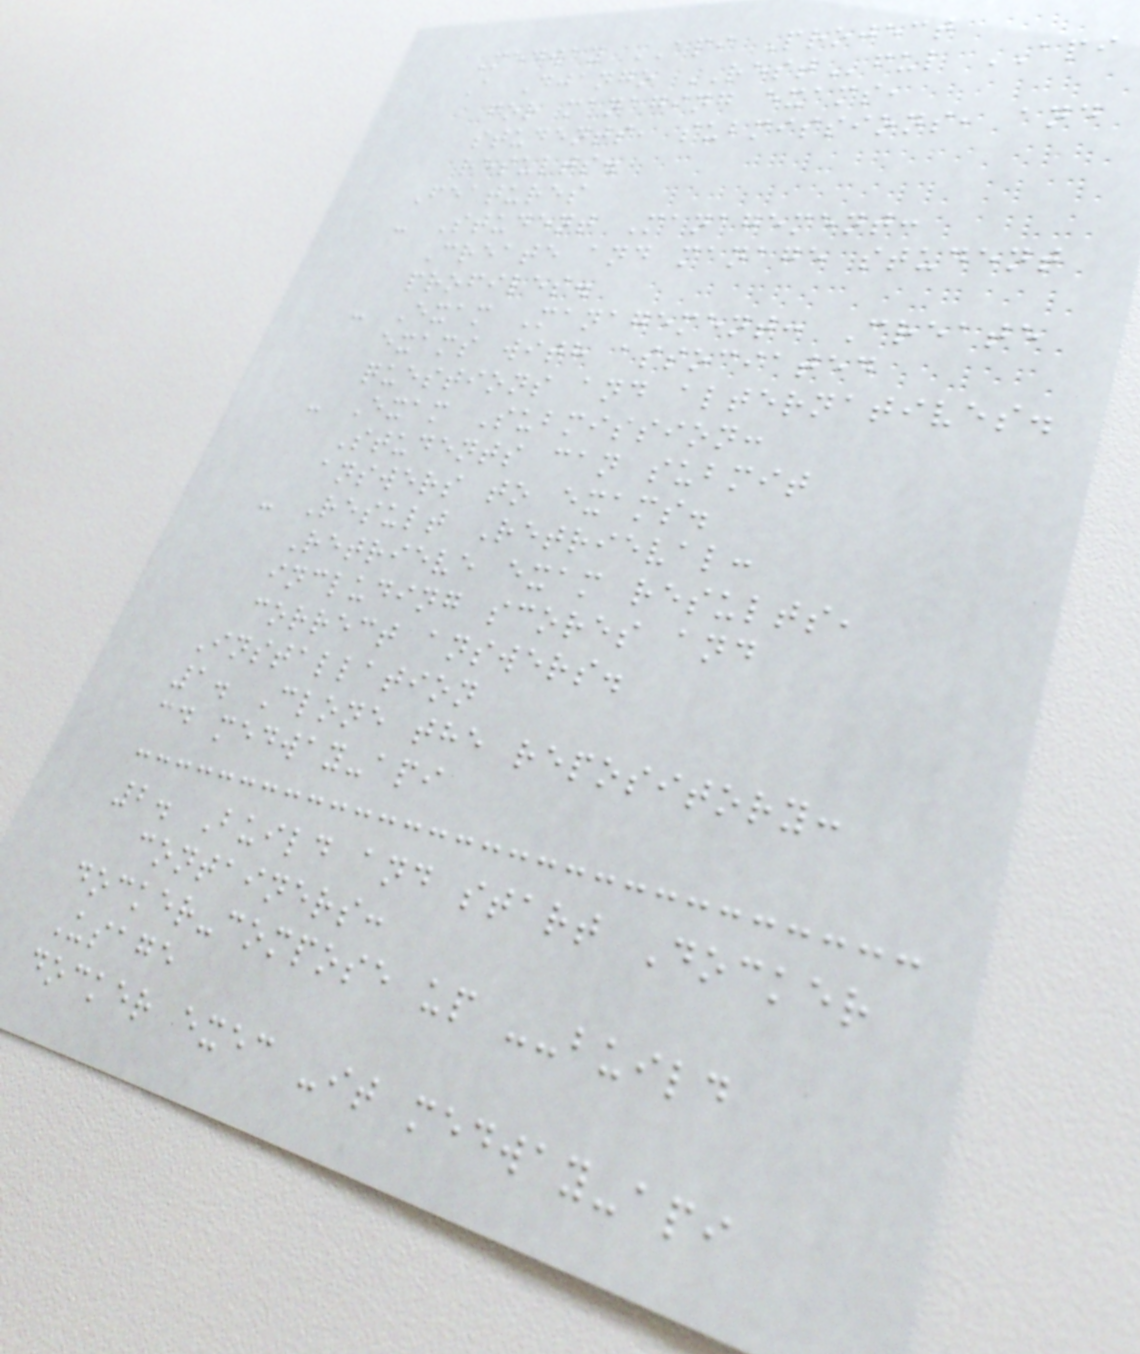Medway API Project
A Django RESTful API
for managing exams,
students, submissions, and
results.
Features
- Student Management:
Create and manage student
profiles.
- Exam Management: Create
exams with associated
questions and alternatives.
- Exam Submission:
Students can submit
answers to exams.
- Result Retrieval:
Retrieve exam results,
including scores and
correct answers.
Installation
1. Clone the repository:
cd medway-api
2. Build and start Docker
containers:
docker-compose up --build
Usage
docker exec -it medway-api
